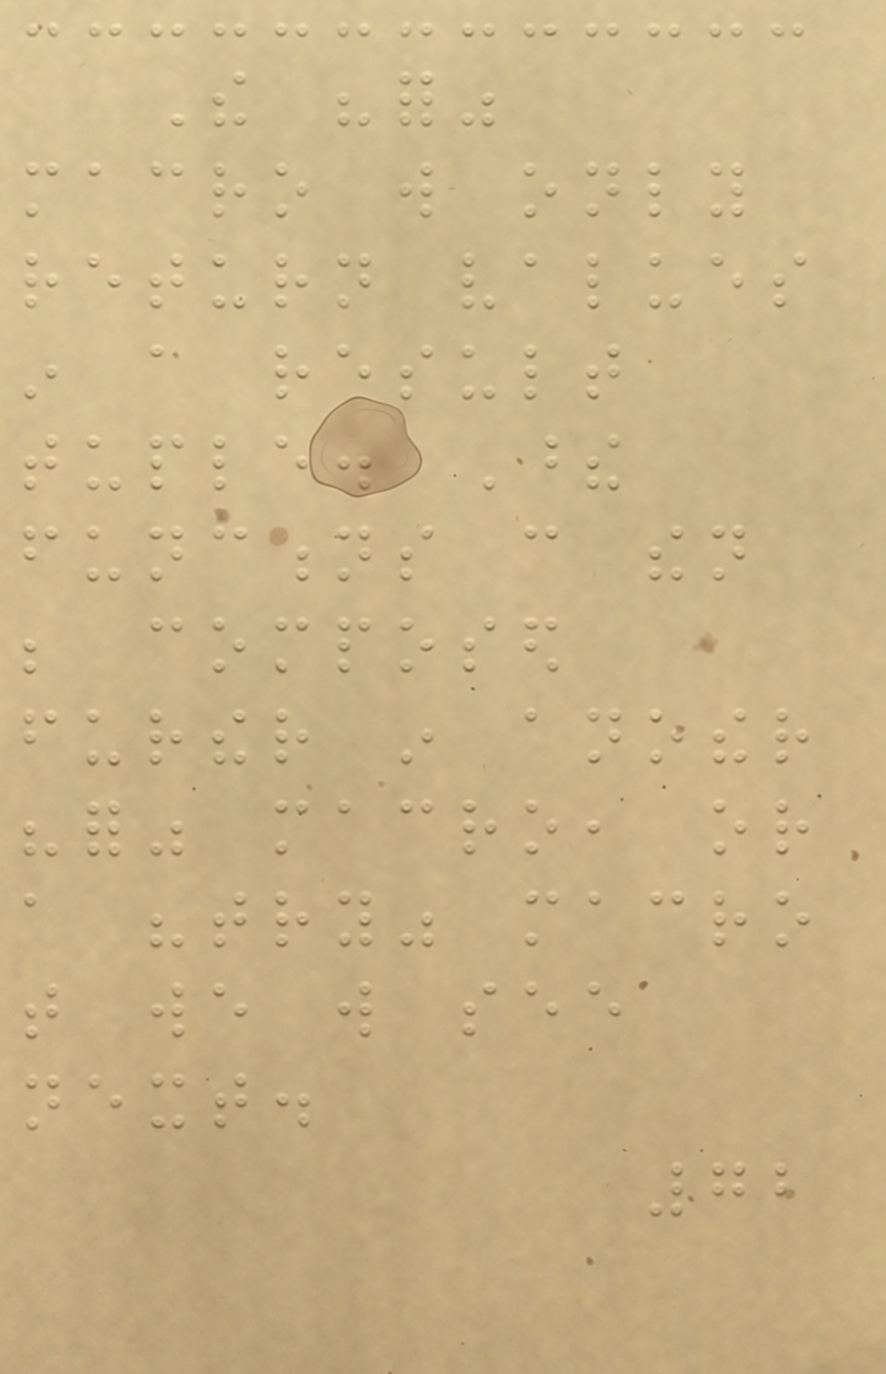The "for"
macro will only
return values
in a result
tuple. These
functions can then
be composed
further in another
"for" macro, or
a "try" macro
that we will see
next.
72
